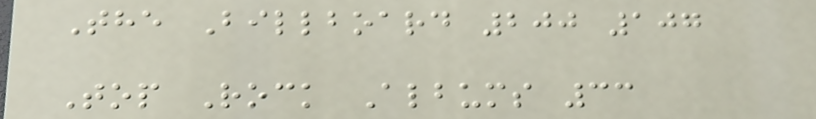The Billboard 200 107
Top Rock Albums 33
